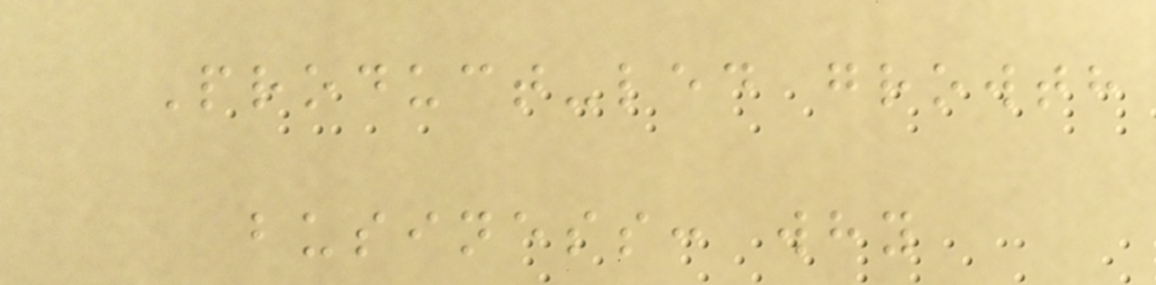Product-led growth
business: why
